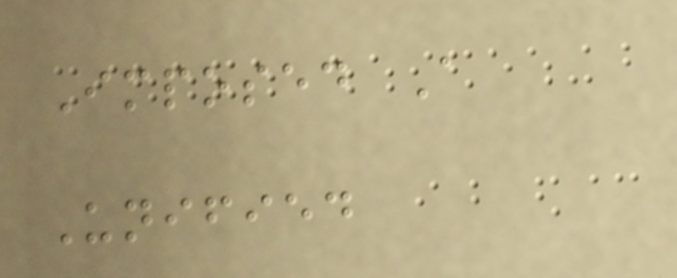Imposed A
Unified
